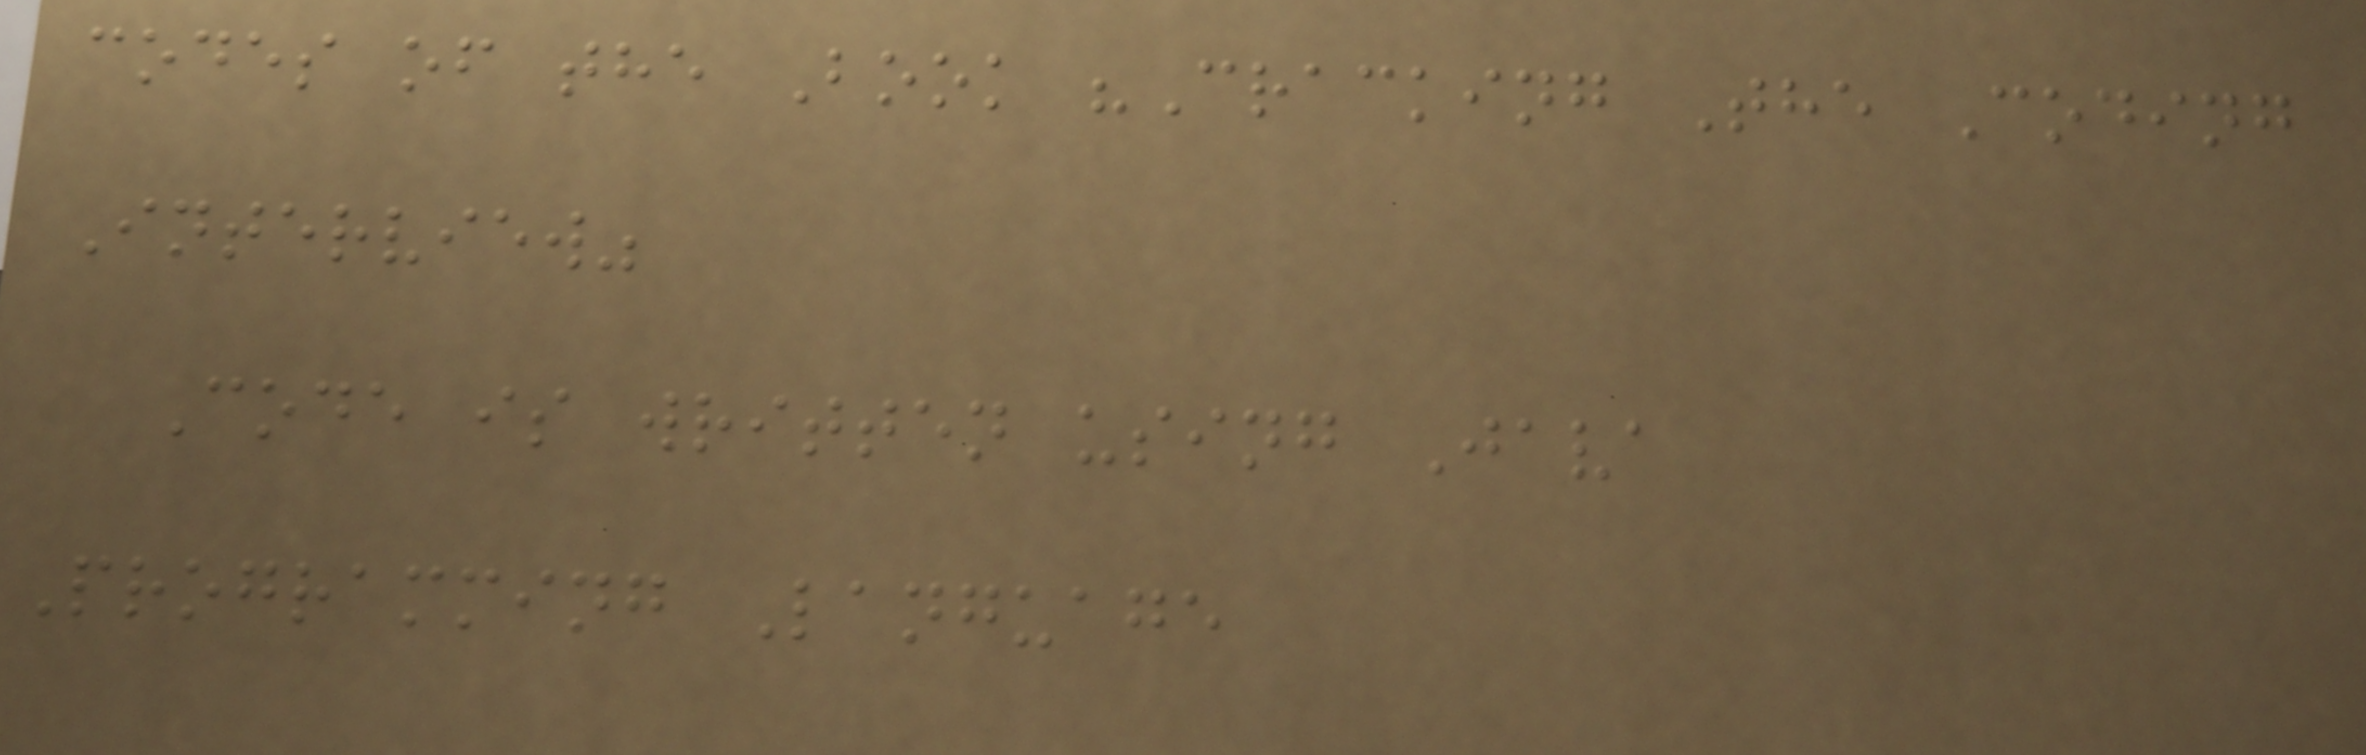codes of the Book "Cracking The Coding
Interview"
Code is written using Java
Programming Language
